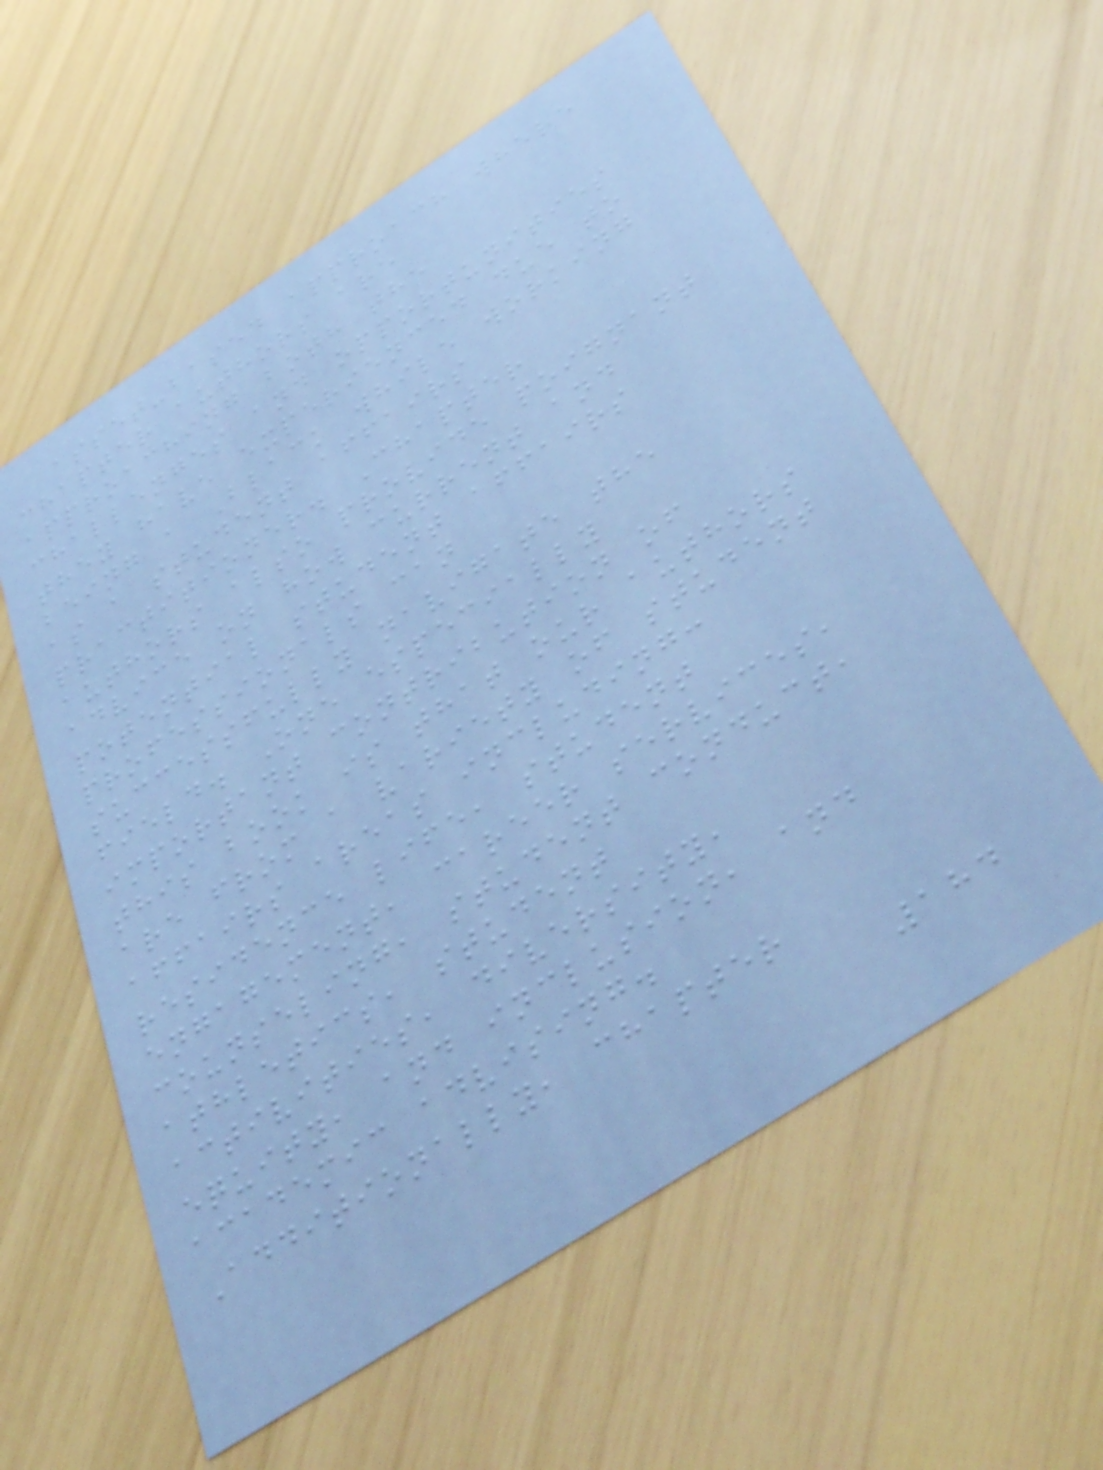asset-based approach where
chapter authors are
approaching both the
challenges and opportunities
they have experienced due to
being a Black while working
as a student affairs
practitioner. Chapter
authors also provide poignant
advice on how current and
potential student affairs
professionals can
successfully navigate the
field. One especially
important contribution of
this book is that our authors
are from a variety of student
affairs areas including:
residence life, student
engagement, career services,
counseling, student conduct,
athletics, student
activities, diversity,
equity, and inclusion, and
academic advising.
Additionally, chapter
184
